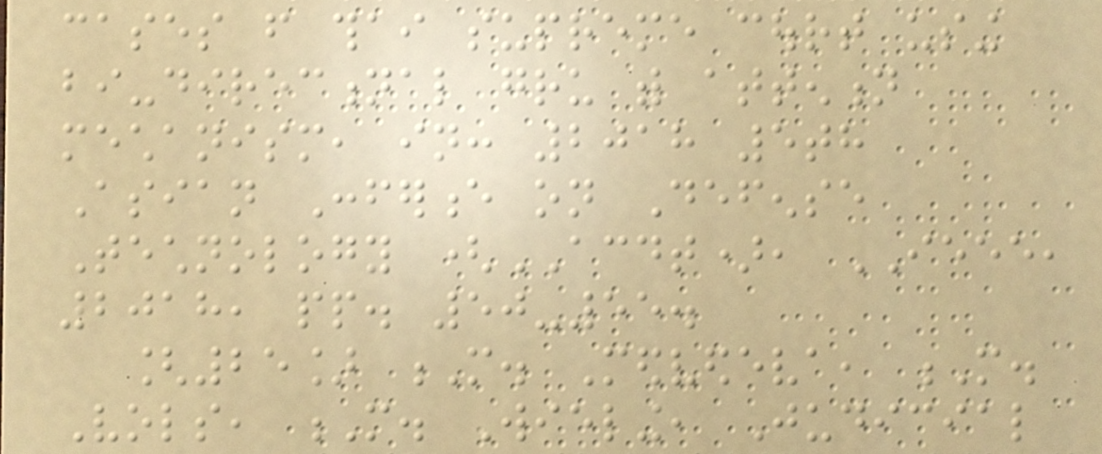cases from thai supreme court using
bi-directional gru with attention
mechanism, in: 2018 5th
Asian Conference on Defense
Technology (ACDT), IEEE,
2018, pp. 50-55.
[25] M. Medvedeva, M.
Vols, M. Wieling, Judicial
